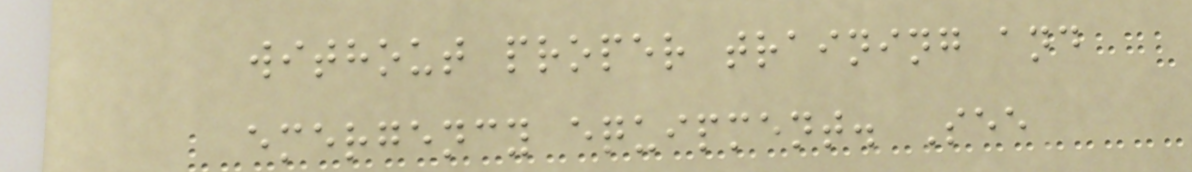without proper training and
emergency equipment. See
